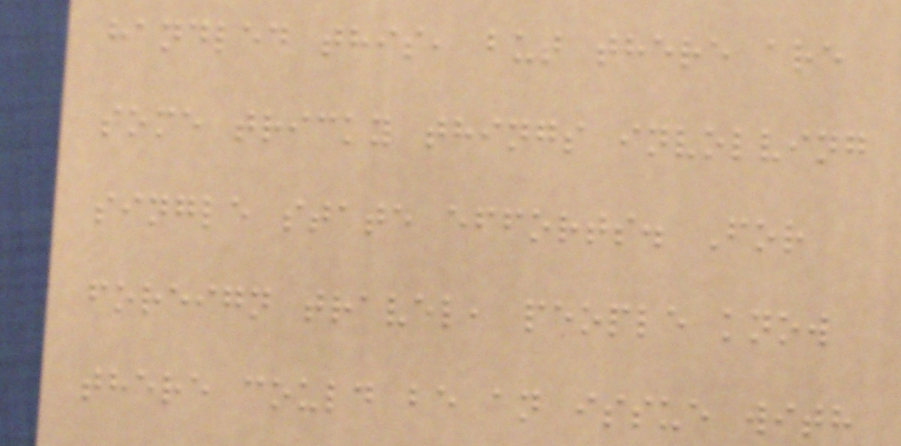handled this, but there are
some tricky things involving
single state efforts. For
foreign travel, people know
there could be an issue with
